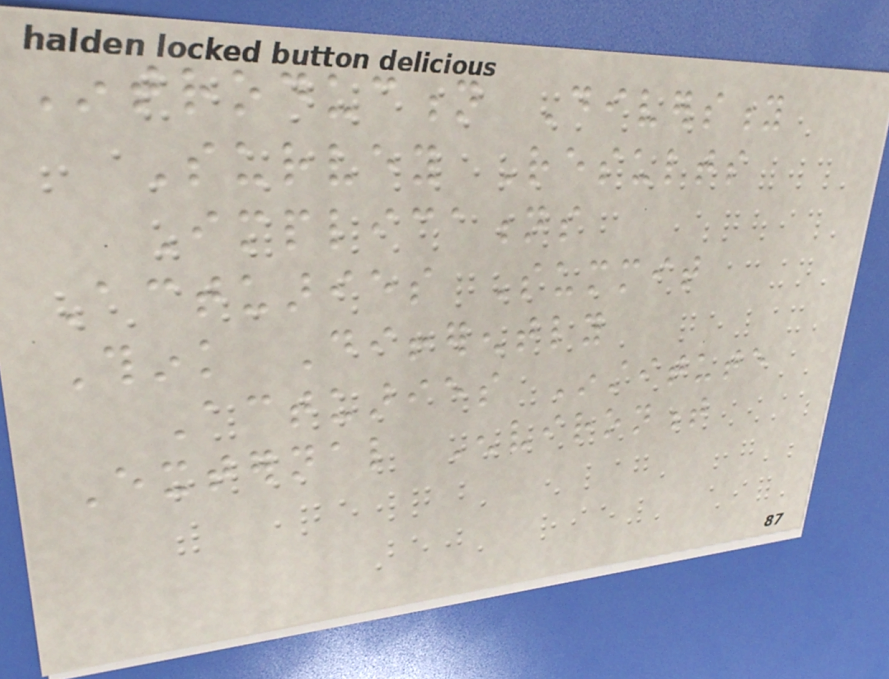Introduction Diversity
Survey Results
Implications
Actuaries Summit
Think Differently
Actuaries Institute
External Environment
